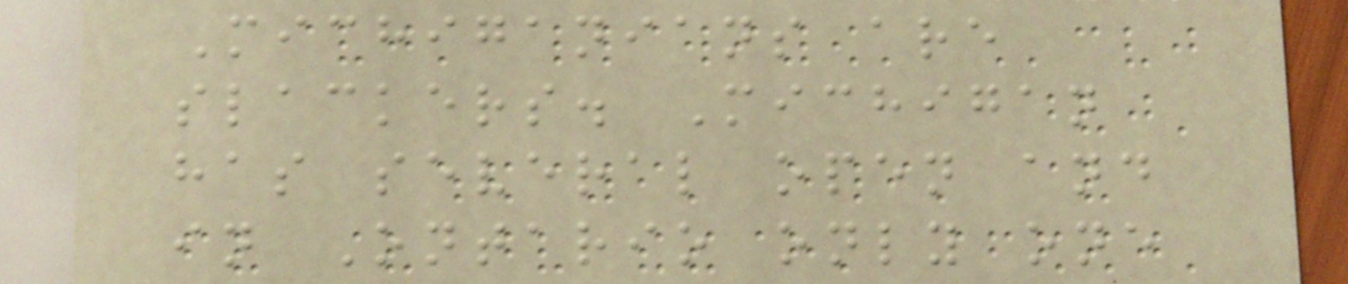Michiganians are
slackers. Michigan
has several open and
in Ontario only one
